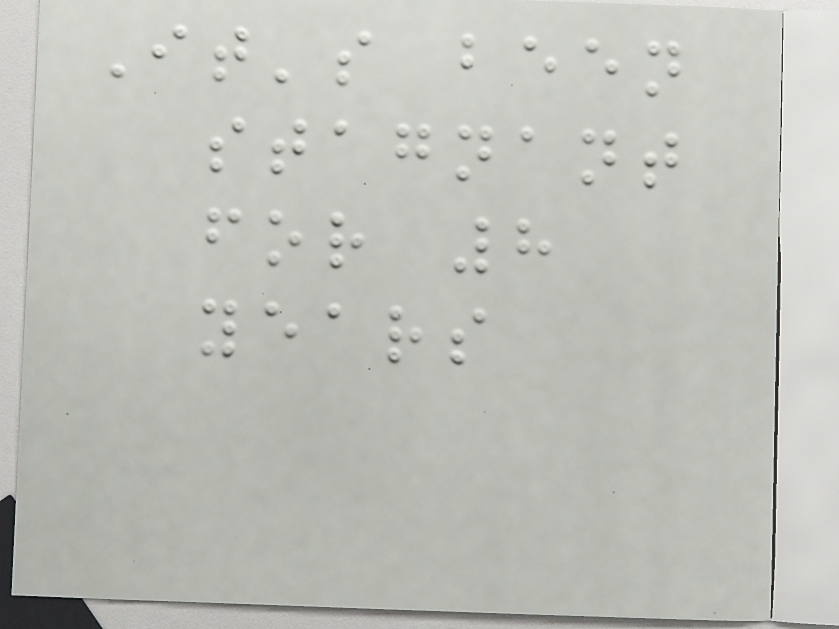It's been
stagnant
for 8
years
